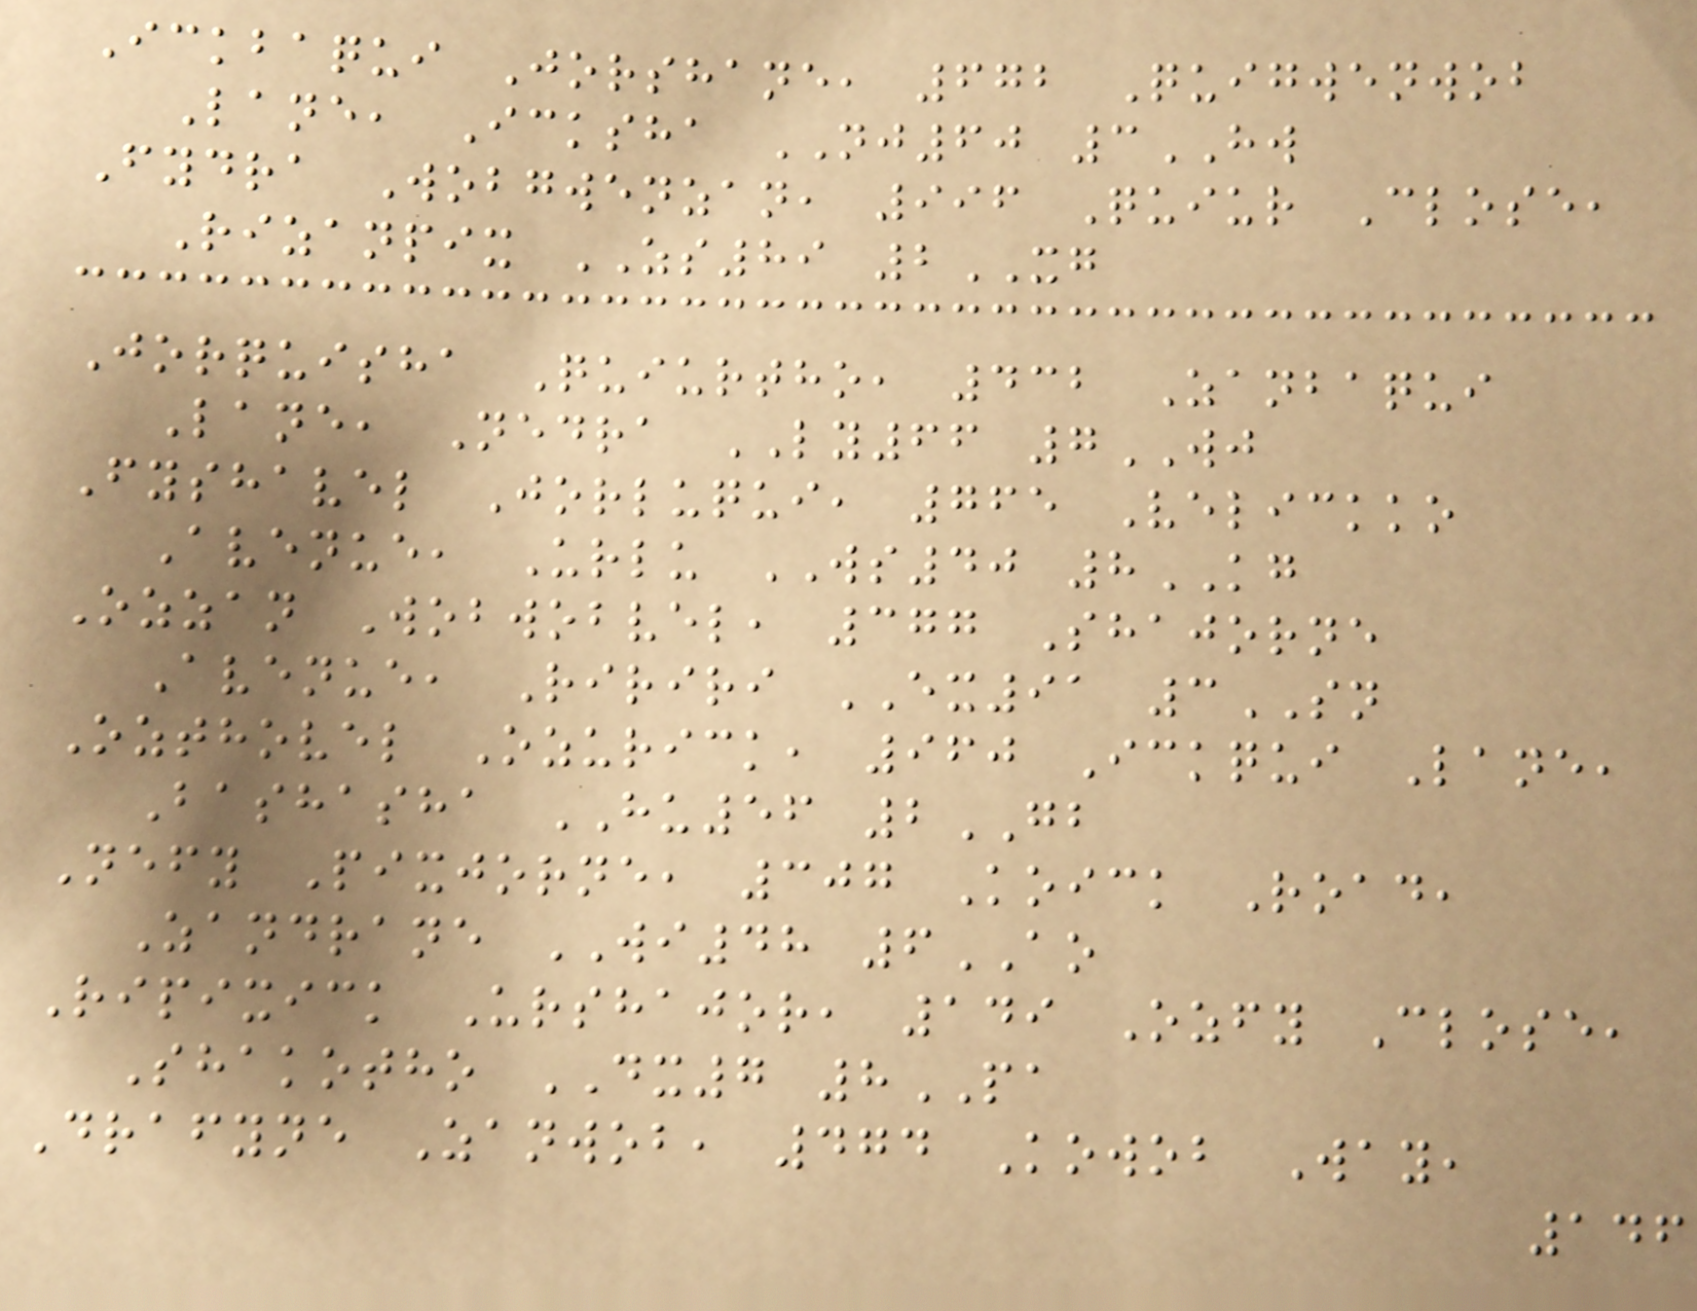Ickbaqui Jorshane, 672 Quigwenwob
Lane, Icksha NJ60 3HW
Fydra Wobgwenzan, 996 Quiur Close,
Rizanpix ZS89 2XG
Jorquisha Quiurtho, 432 Zanbaqui
Lane, Nedra LY66 7WJ
Fyshavel Jorluqui, 765 Velickko
Avenue, Urlu WS40 8KG
Ozzan Wobwobvel, 377 Shajorne
Avenue, Ririri EX91 3SN
Ozthovel Ozurick, 960 Ickqui Lane,
Bashasha HU56 2GB
Nefy Pixjorne, 307 Koick Road,
Zandrane WI48 6AO
Ripixick Urshajor, 149 Ozfy Close,
Shakotho DX7 8PA
Drafyne Zanwob, 474 Kowob Way,
146
